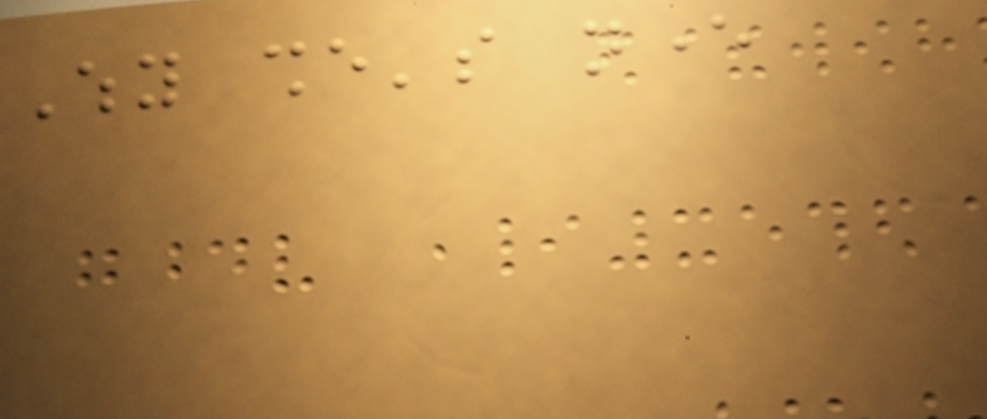Why she's never
